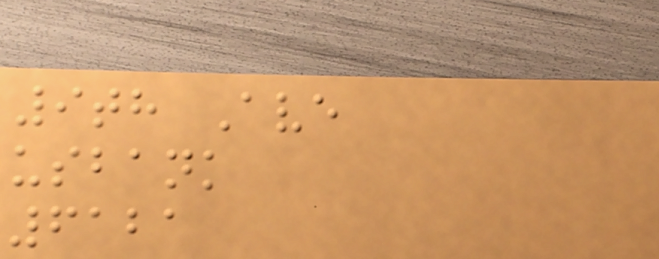9th Ave
usbank
6121
